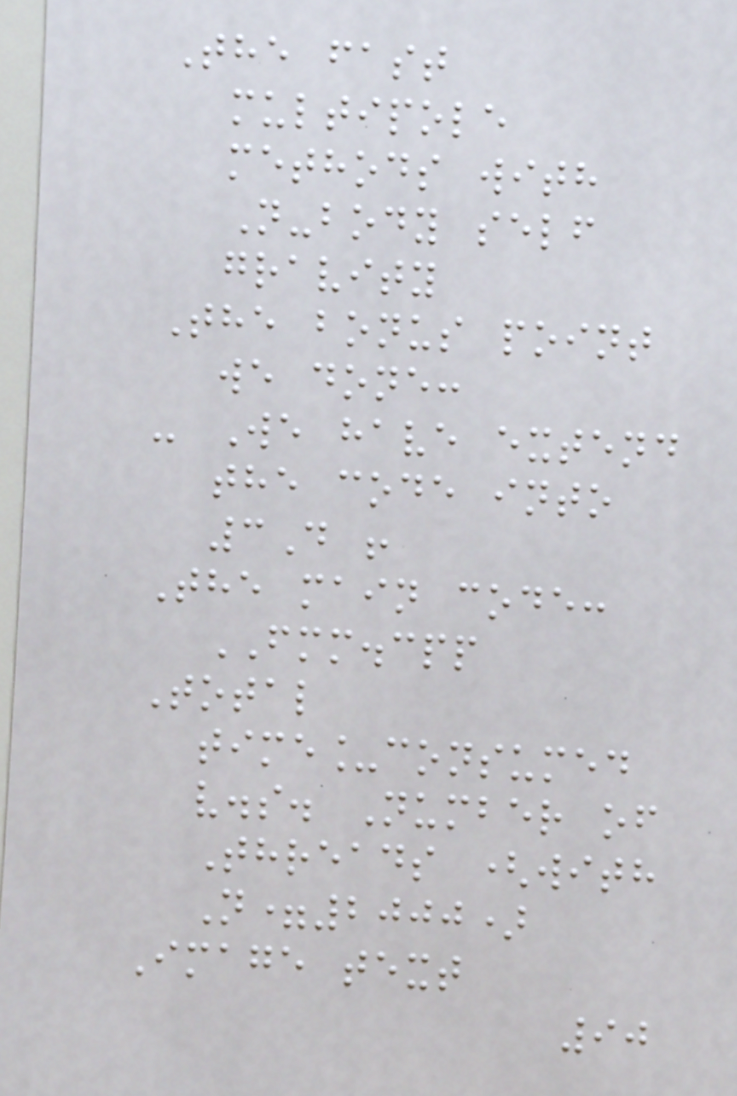The fast
multipole
methods with
N-body self
gravity
The bonus point
we done:
- We have extend
the code into
3D !
The main code:
FMM.cpp
Total
time_consumed
v.s. Number of
Threads (with
N=2000)
Image text
90
